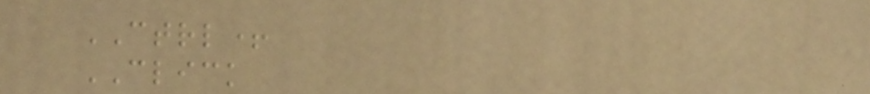CTRL+
CLICK
